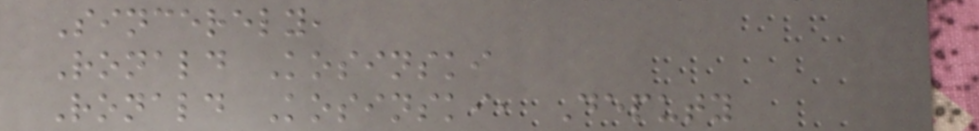Sincerely,
Ronald Kosinski
Ronald Kosinski, Deputy
